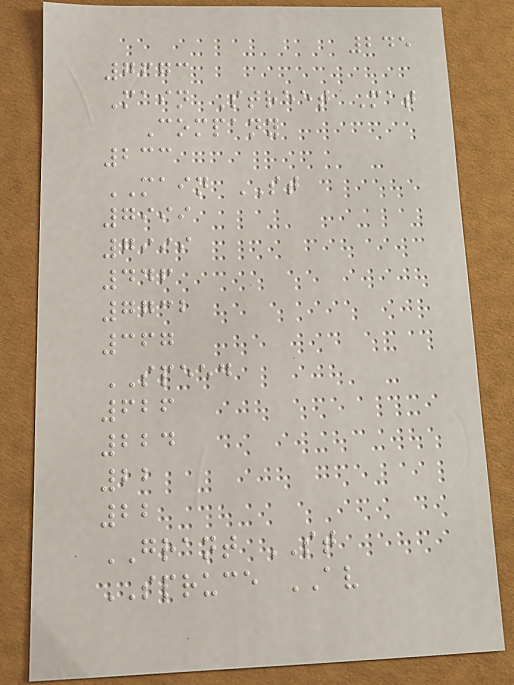245
7673
Main Street Mat
Company
233
MAIN ST
7999
7999
446
7732
367
SPEED
626
224
22
22
GRANT ST
SPRUCE AV
